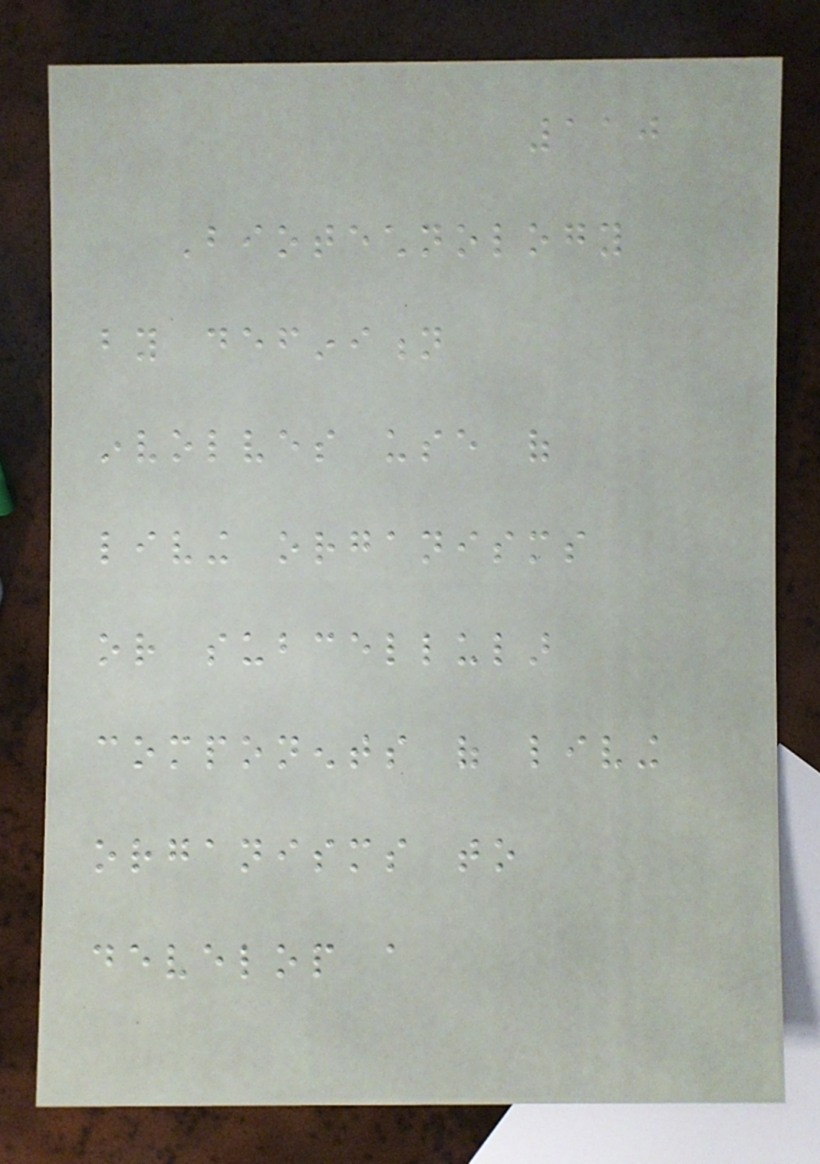110
Biotechnology
by definition
involves use of
living organisms
or subcellular
components of living
organisms to
develop a
